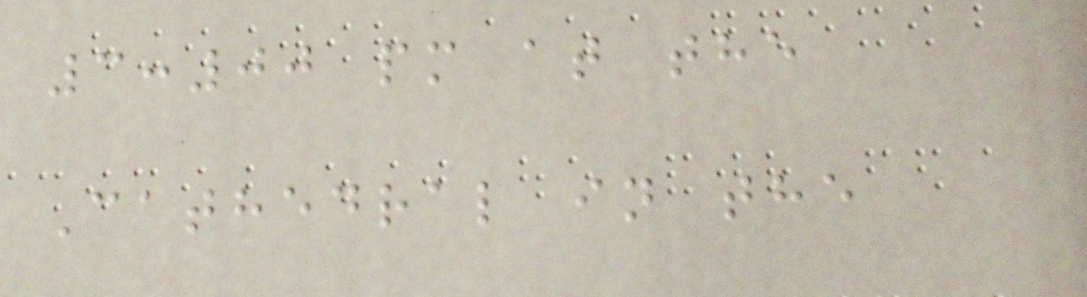3:00 pm at the
Cathedral in the
